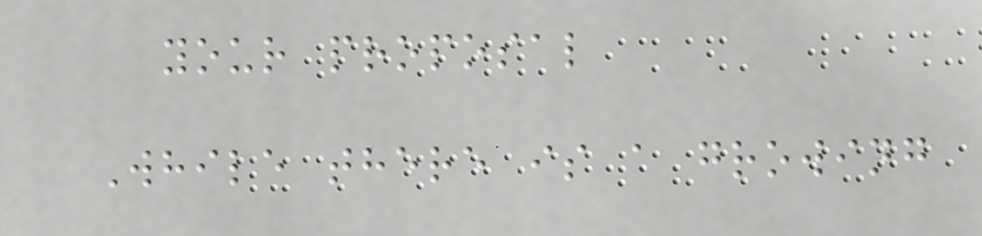your proposal
While there is a growing
